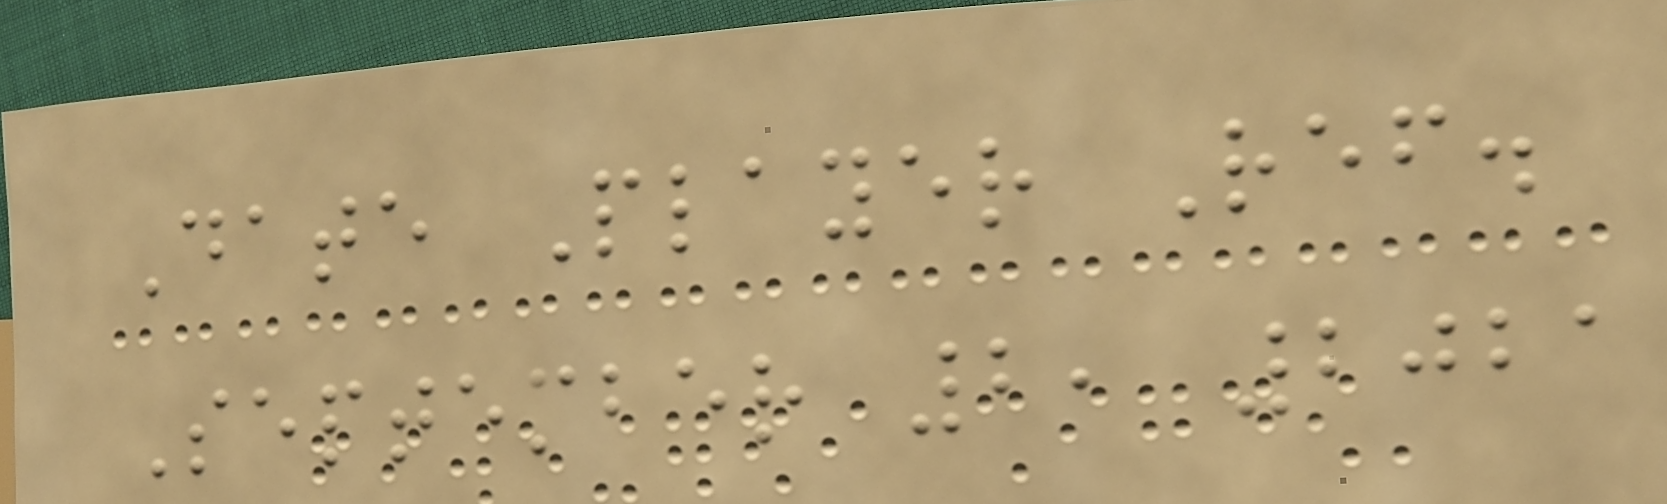Date Player Ref.
September 2, 2021
